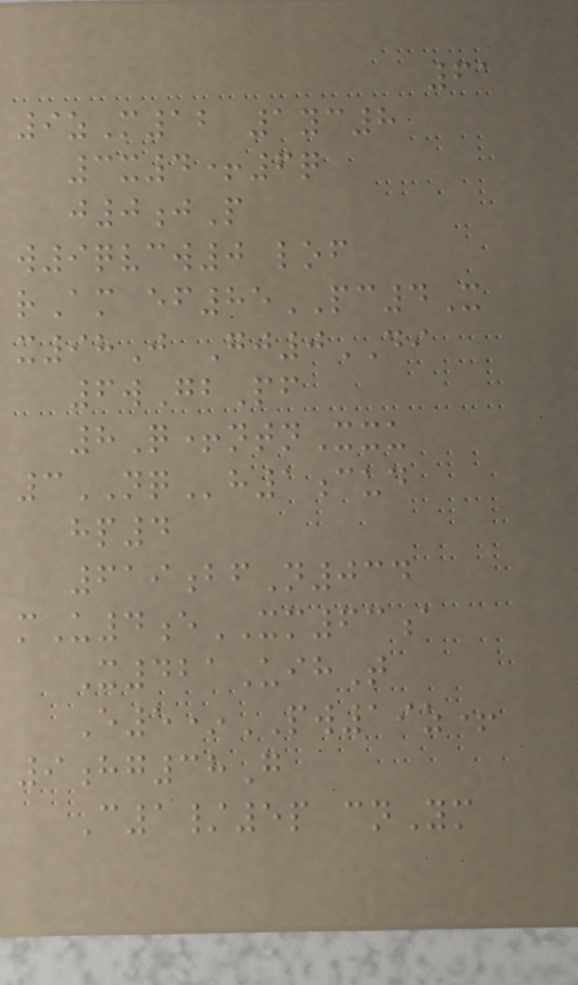61
9zM12 1yc8
3x4+6q
j0jP
w9qvcw0 lof
rAm ef85PC4X
x98J Gj0DI
6wGbPf
8Q+ntnXxu
3NQh1cud
hp4
619bfN034
mU4eXM63a
X421UihT
E5*PW19z+
9hg38G
C1/5p cnYm
